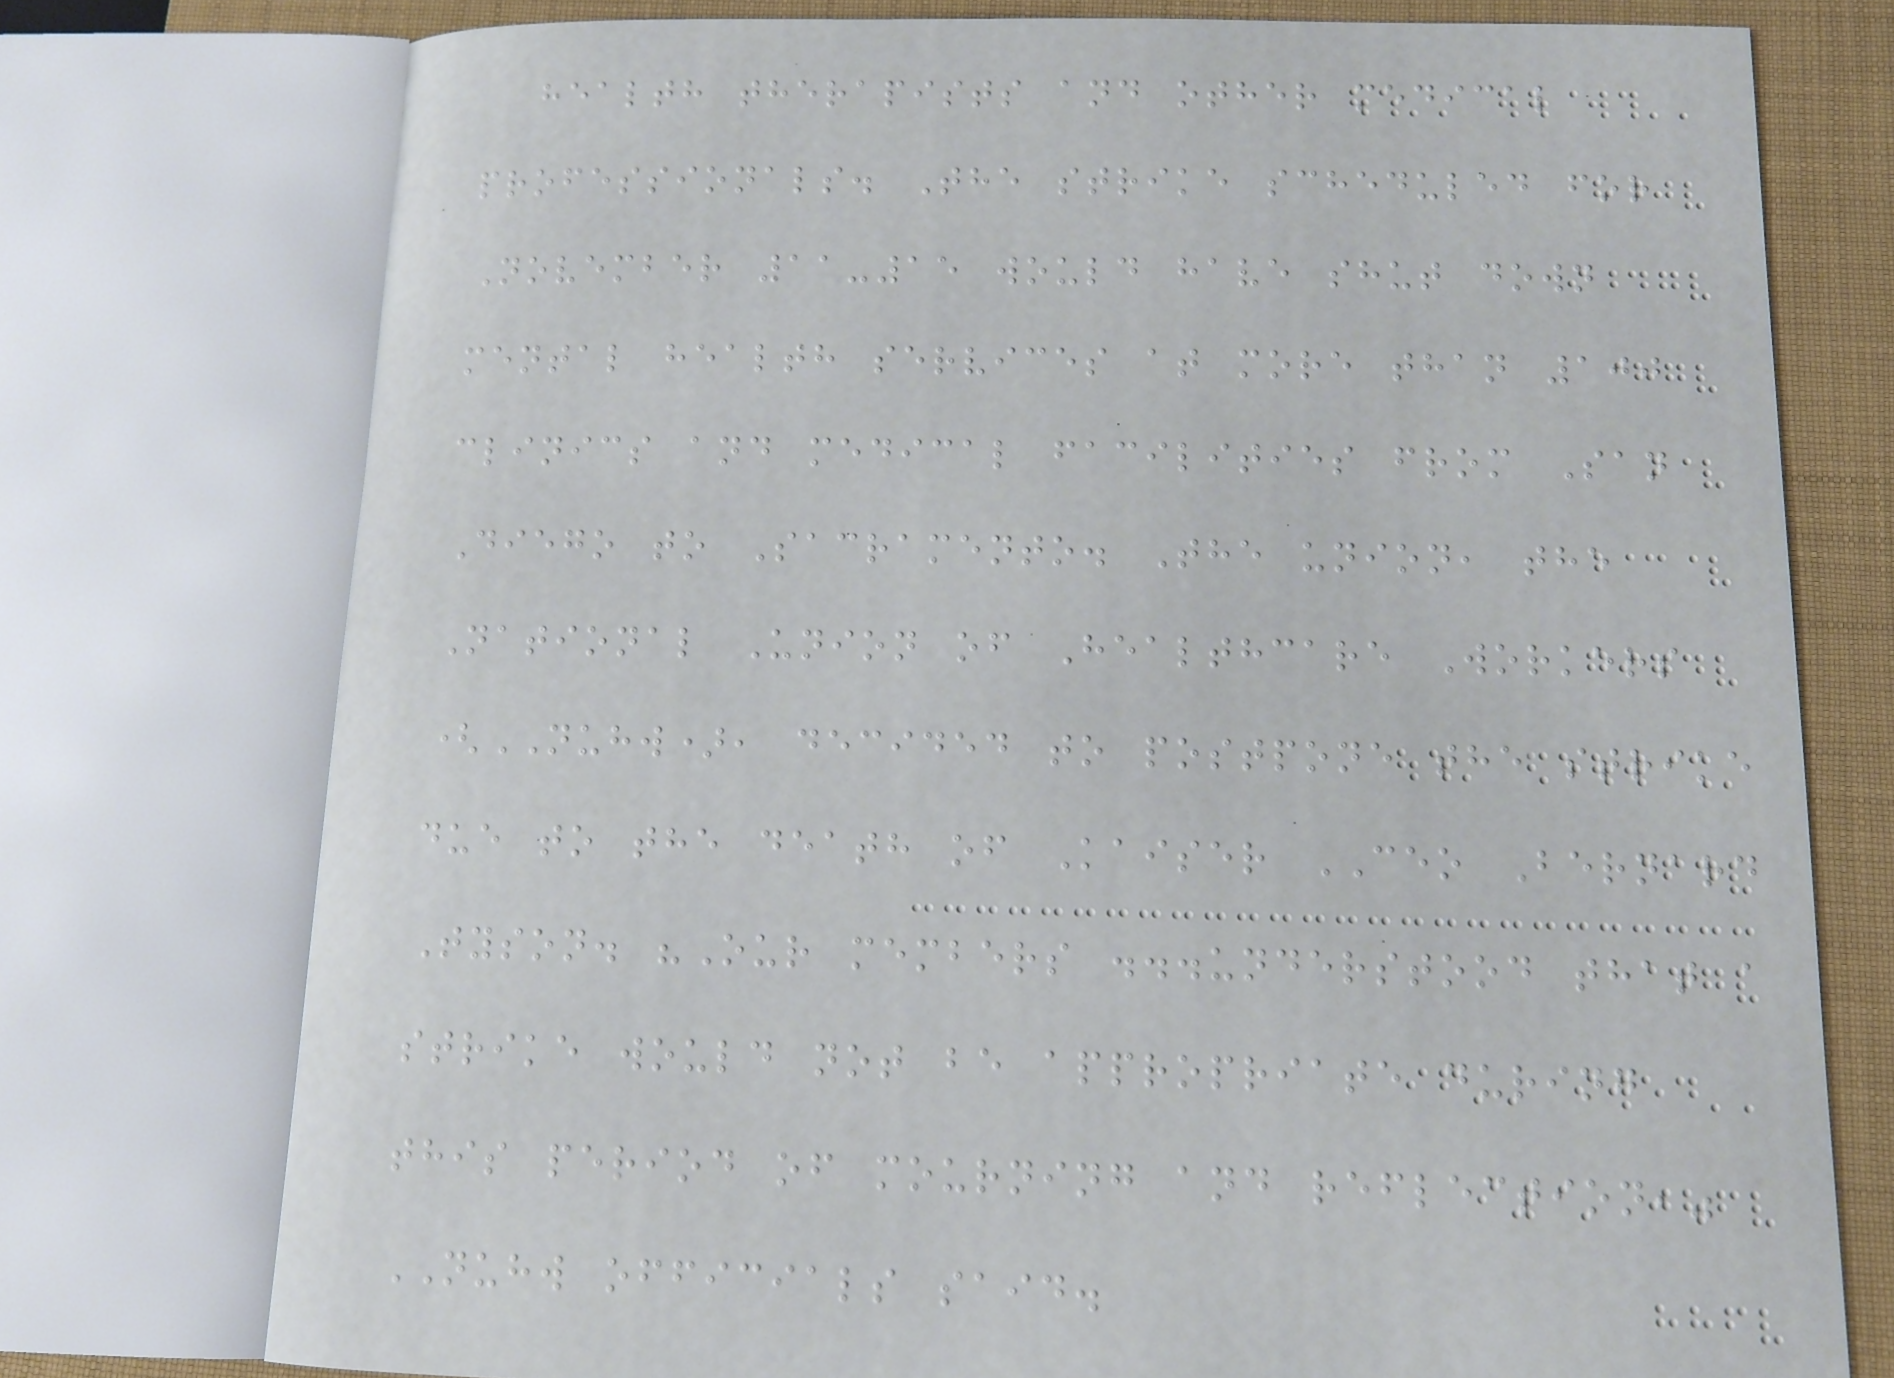health therapists and other medical
professionals. The strike scheduled for
November 11-15 would have shut down
mental health services at more than 100
clinics and medical facilities from San
Diego to Sacramento. The union, the
National Union of Healthcare Workers
(NUHW), decided to postpone the strike
due to the death of Kaiser CEO Bernard
Tyson. "Our members ...understood that a
strike would not be appropriate during
this period of mourning and reflection,"
NUHW officials said.
